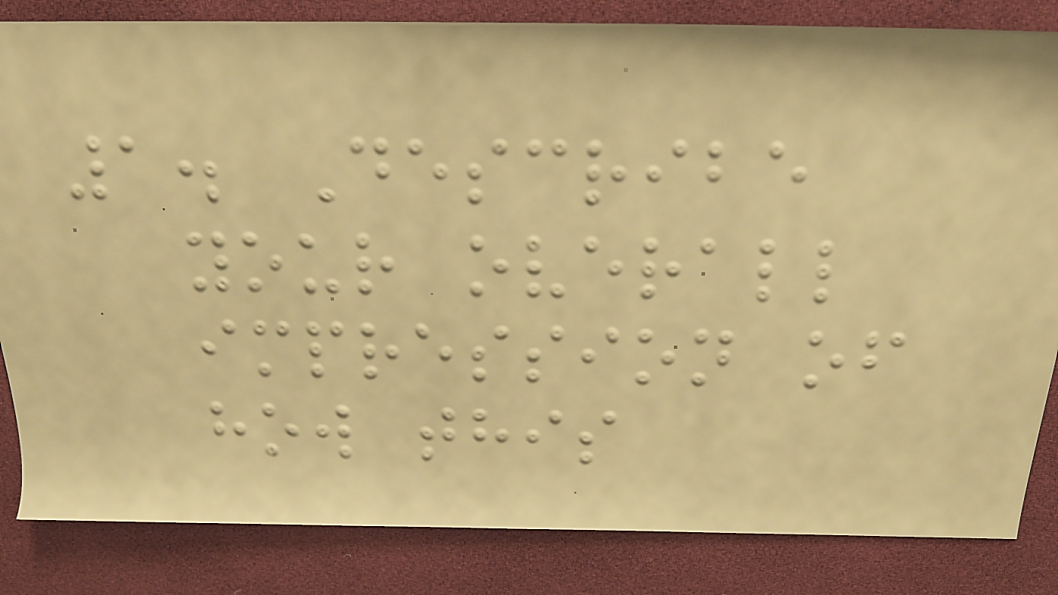1. Describe
your overall
impression of
how this
